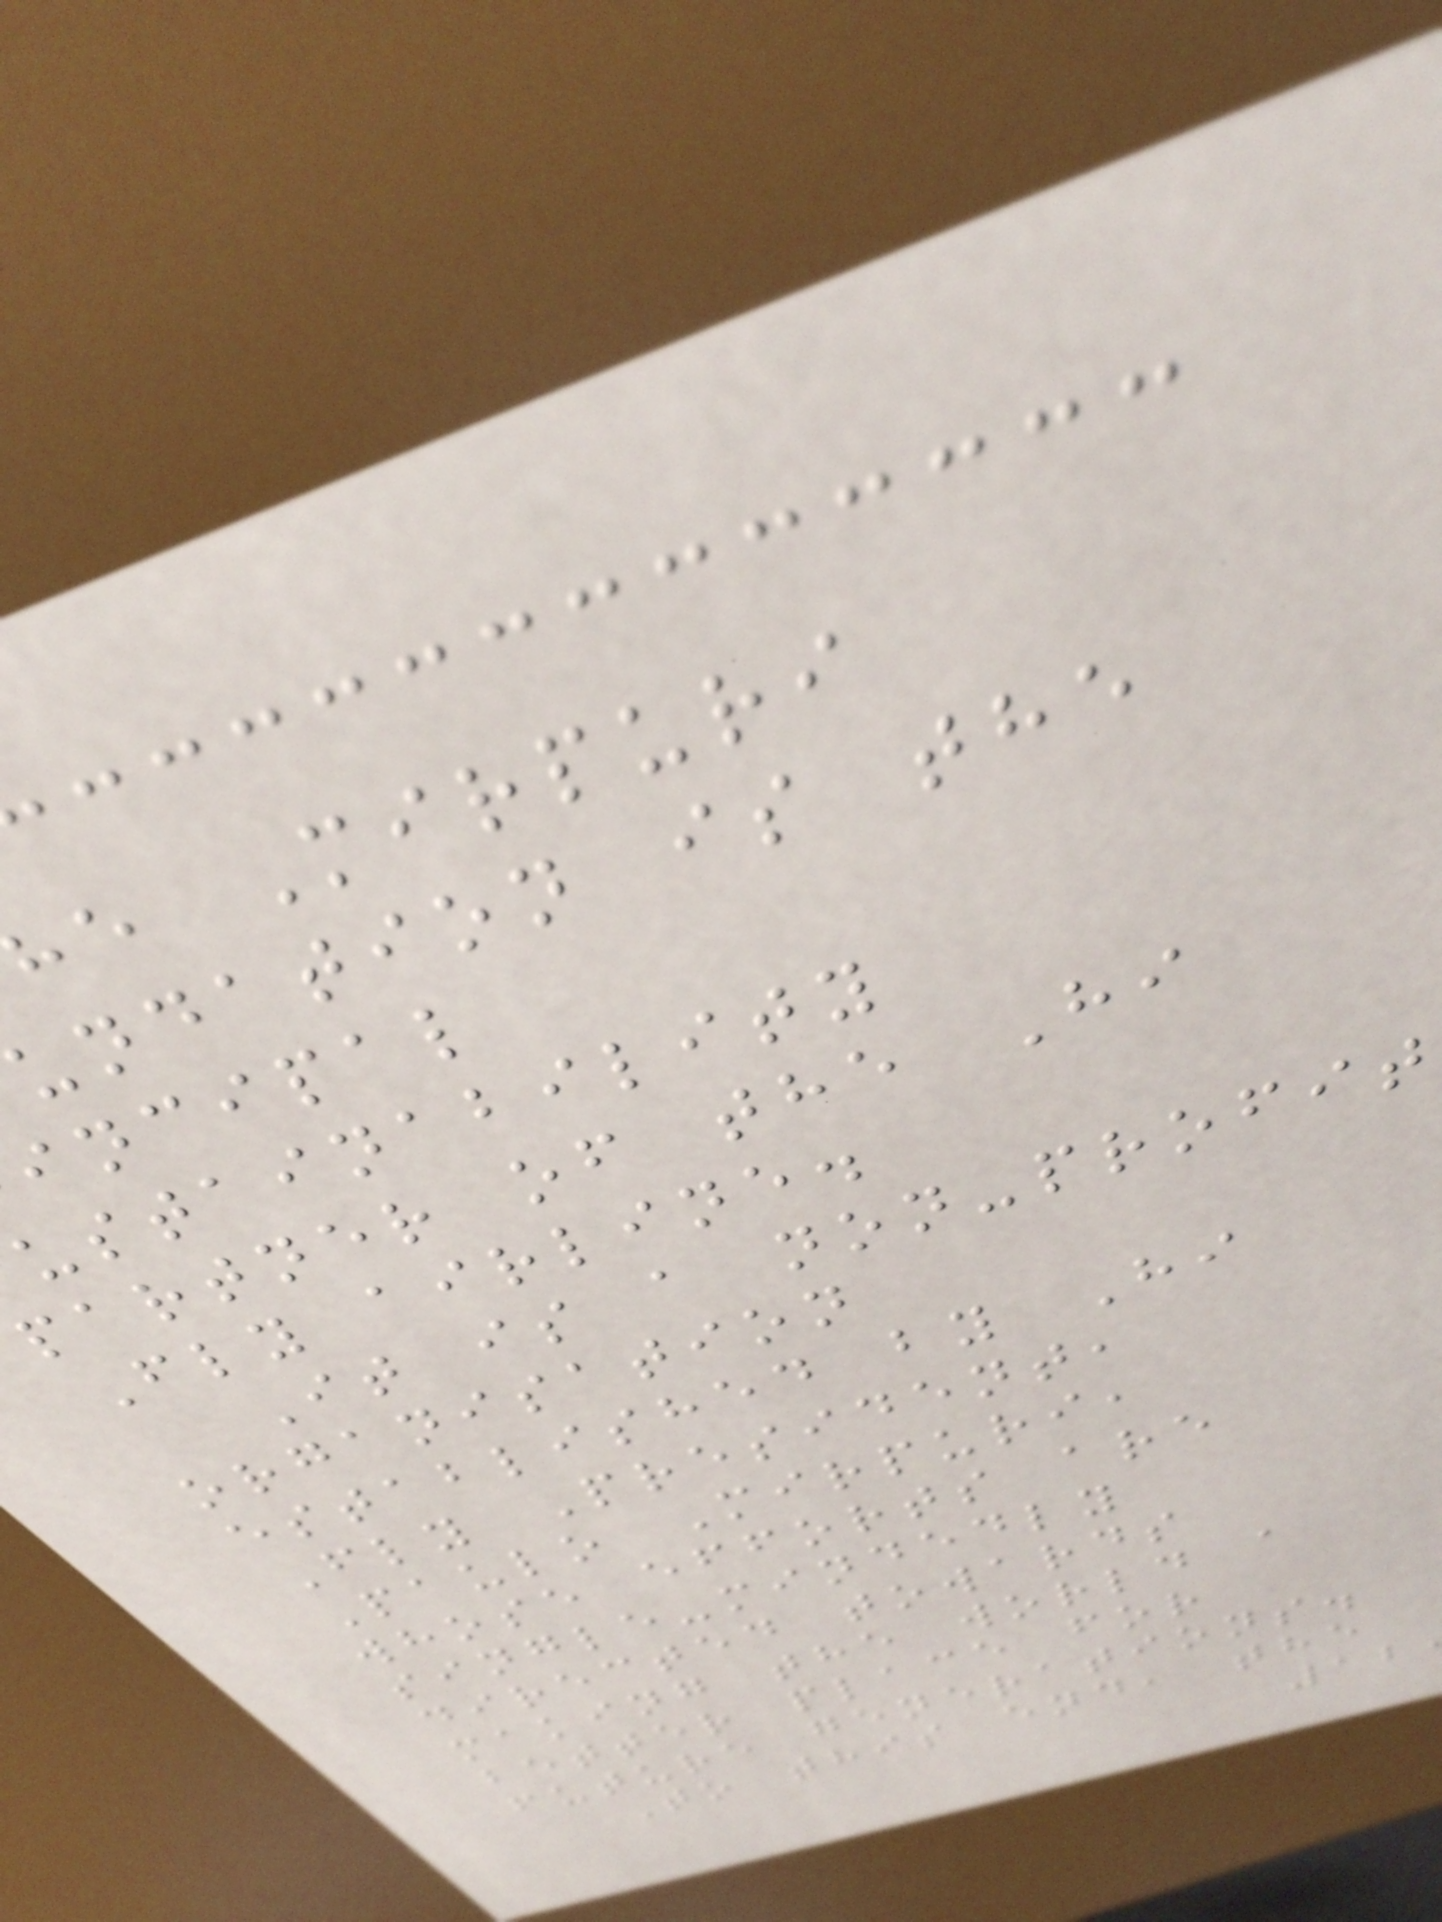he Mirpuri
undation is the
incipal
ustainability
partner of the Hi
Fly airline.
It is a non-profit
organisation
established by Hi
Fly President,
Paulo Mirpuri,
whose efforts are
single-mindedly
directed towards
making the world a
better place for
future generations.
To this end, the
